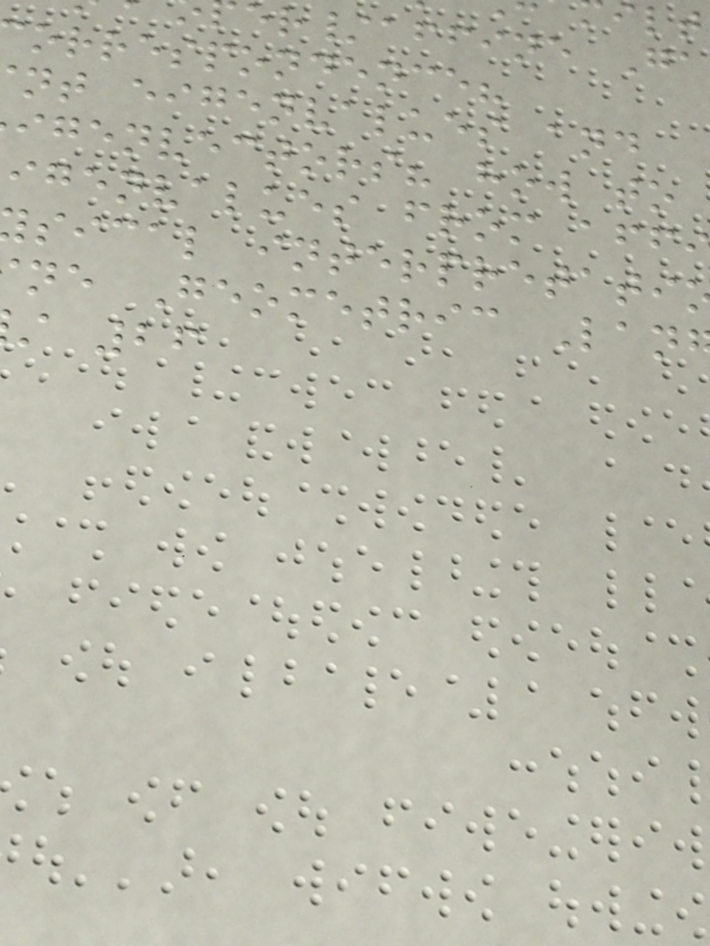er/affine Ga
orrespondence?
nt eigenvalues and
igenvectors? how to
igenvalues from aff
sical interpretati
ne Geometric Lan
